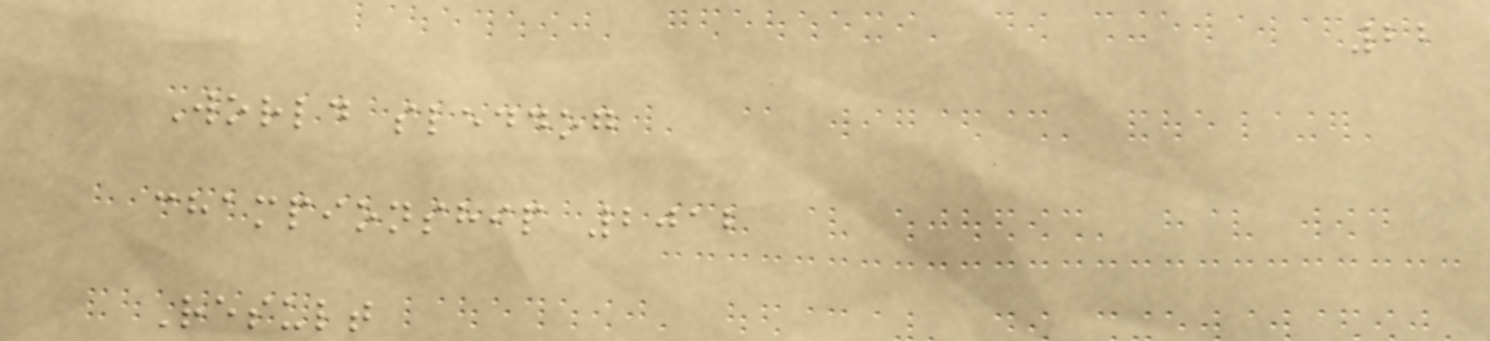22
World sleddog
championship 2012
Result
